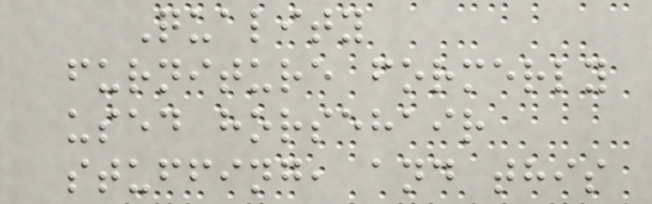Quality
furniture formerly
used horsehair
stuffing, and this
